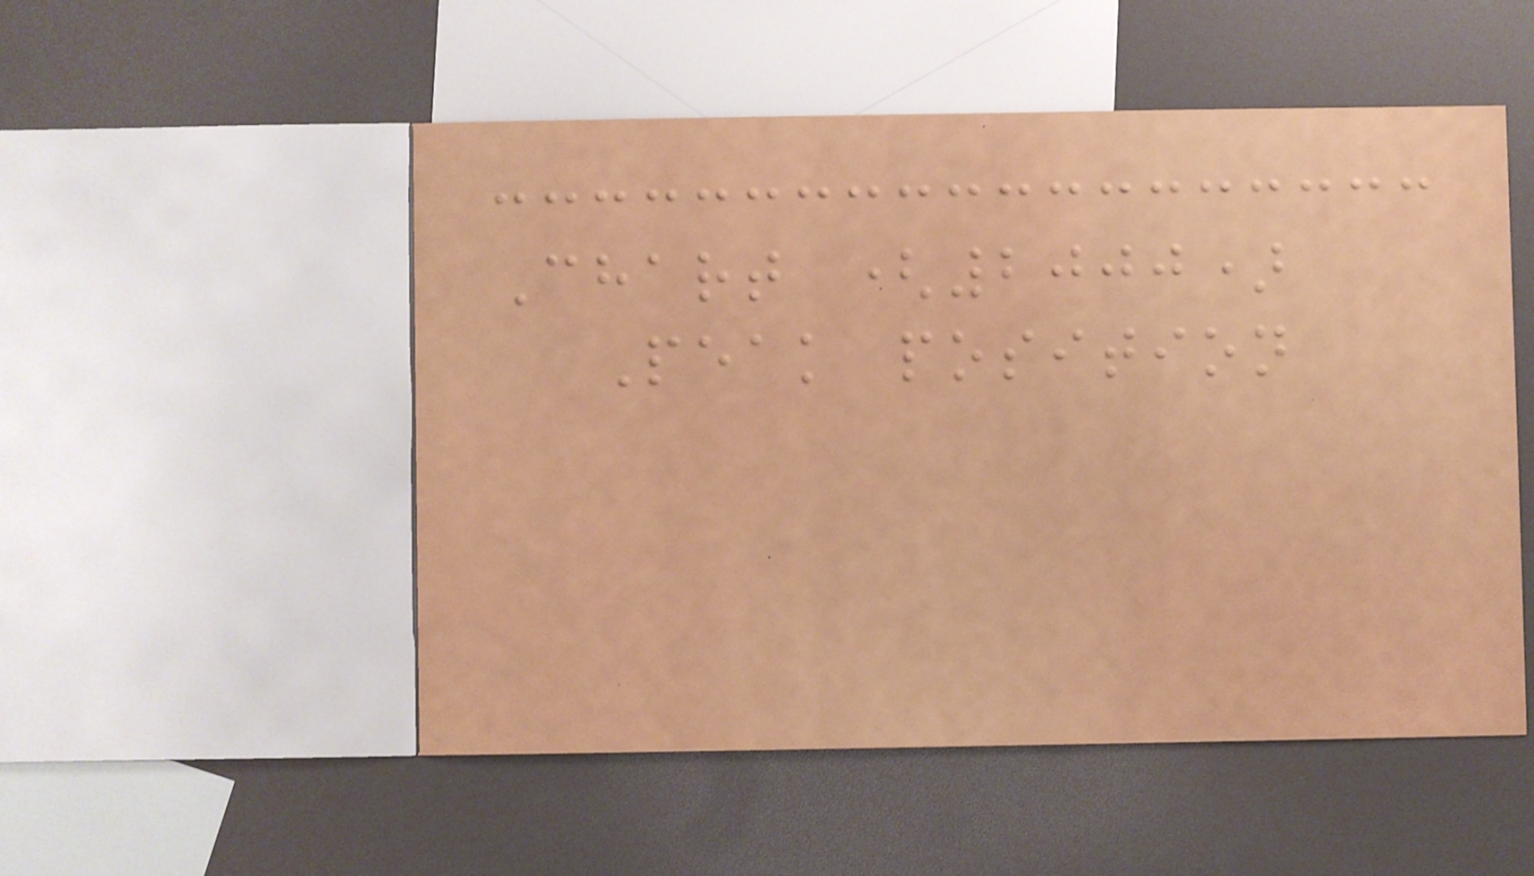Chart (2000)
Peak position
